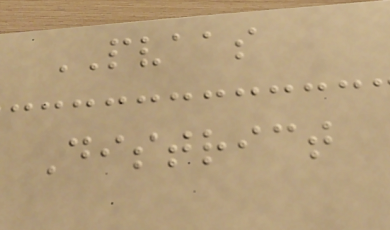PVAAS
District
